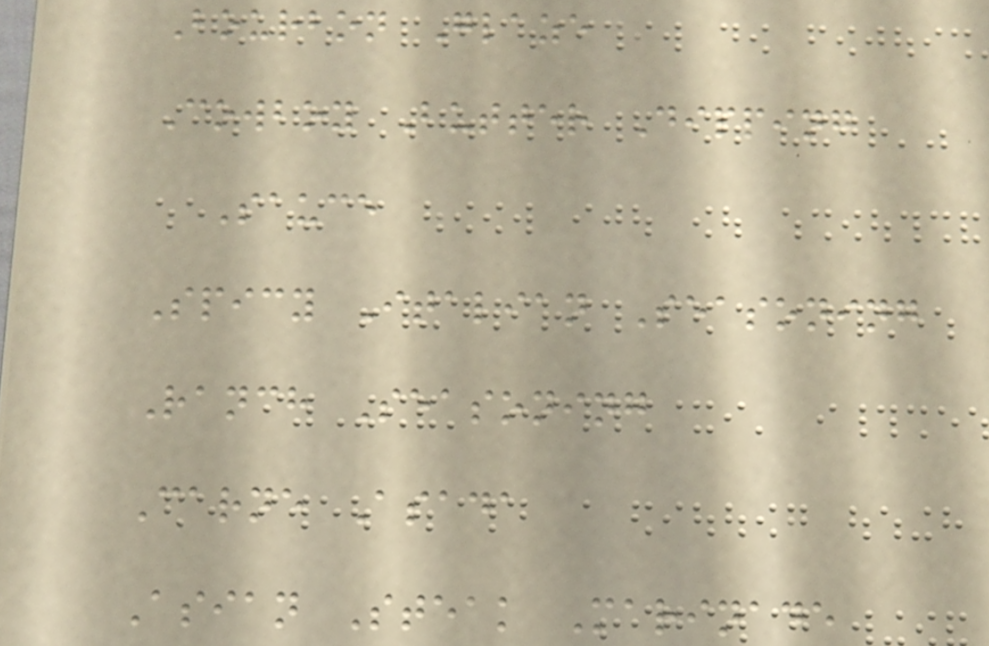Bourbon Glaze
Cowboy Butter Dipping
Sauce
Spicy Italian Seasoning
Ranch Seasoning
Carne Asada
Asian Steak Marinade
